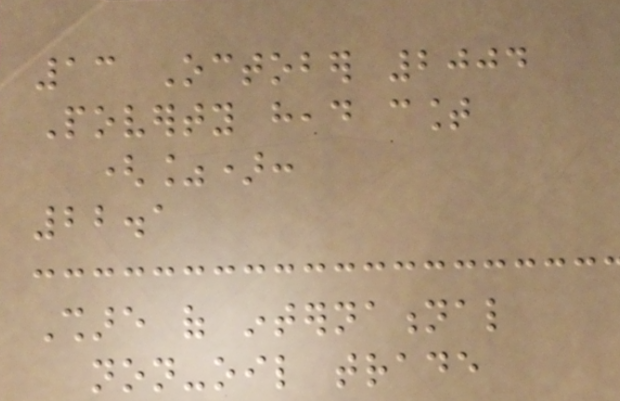13 October 2004
Poverty head count
(%):
22.1
Share of international
non-oil trade
